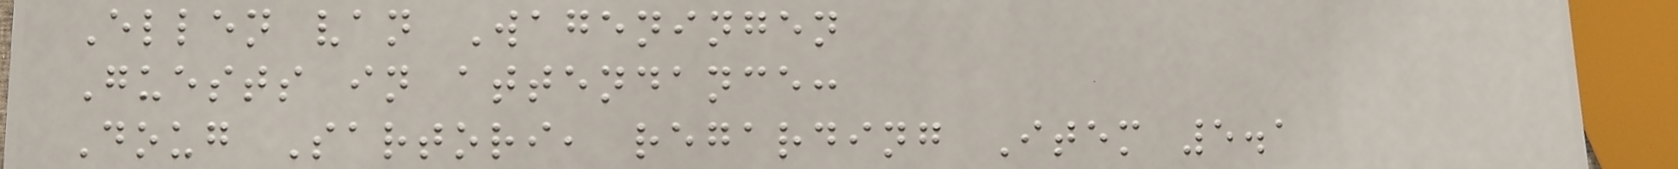Ellen van Wageningen
Guests in attendance:
Doug Sartori, regarding Item 5.1
